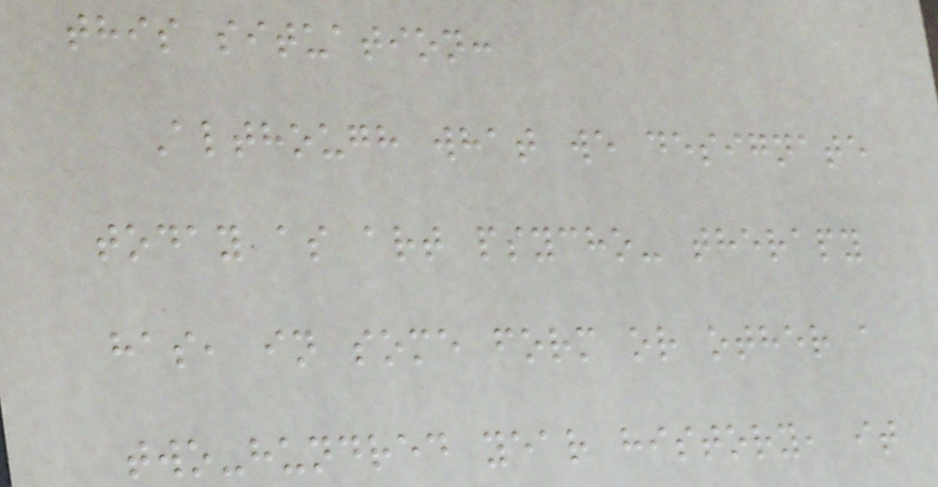this situation:
Although what we designate
today as art psycho- therapy
has, in some form or other a
two-hundred year history, it
